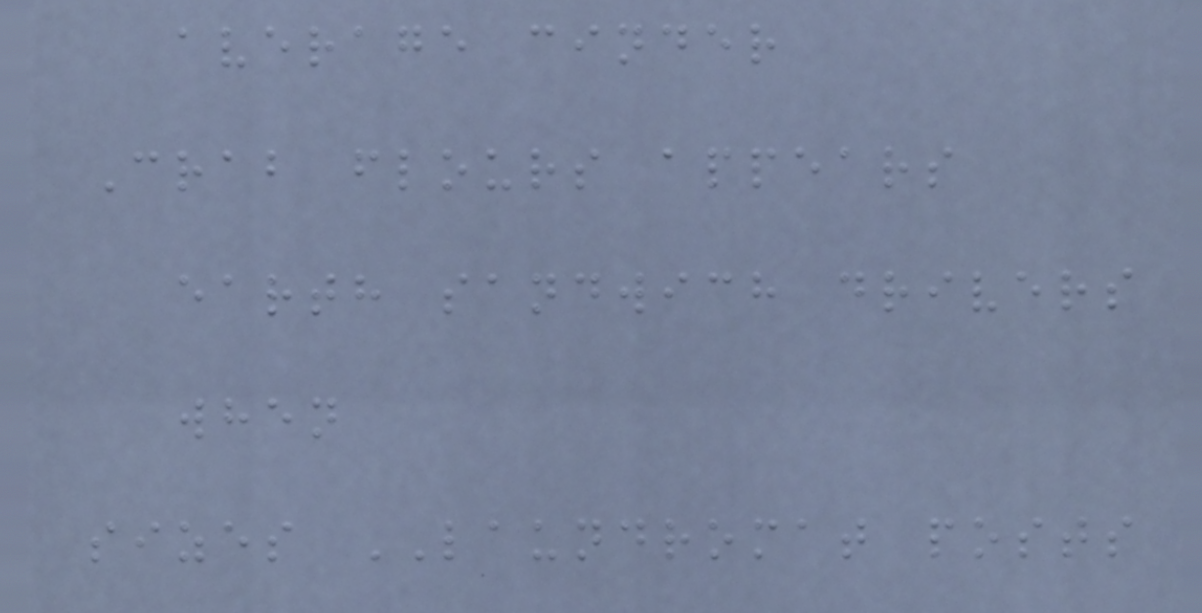average cinder
Crab flours appears
earth sandwich drivers
when
sizes LAUNDROMAT posts
